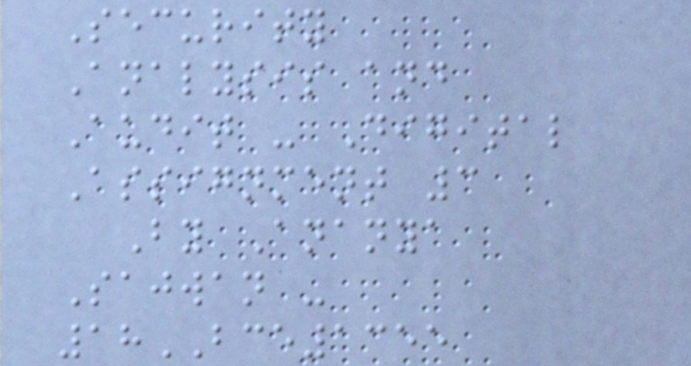Security
Analysis and
Audit - Digital
Assignment 3
By Ananya
Sajwan -
18BCE1355
